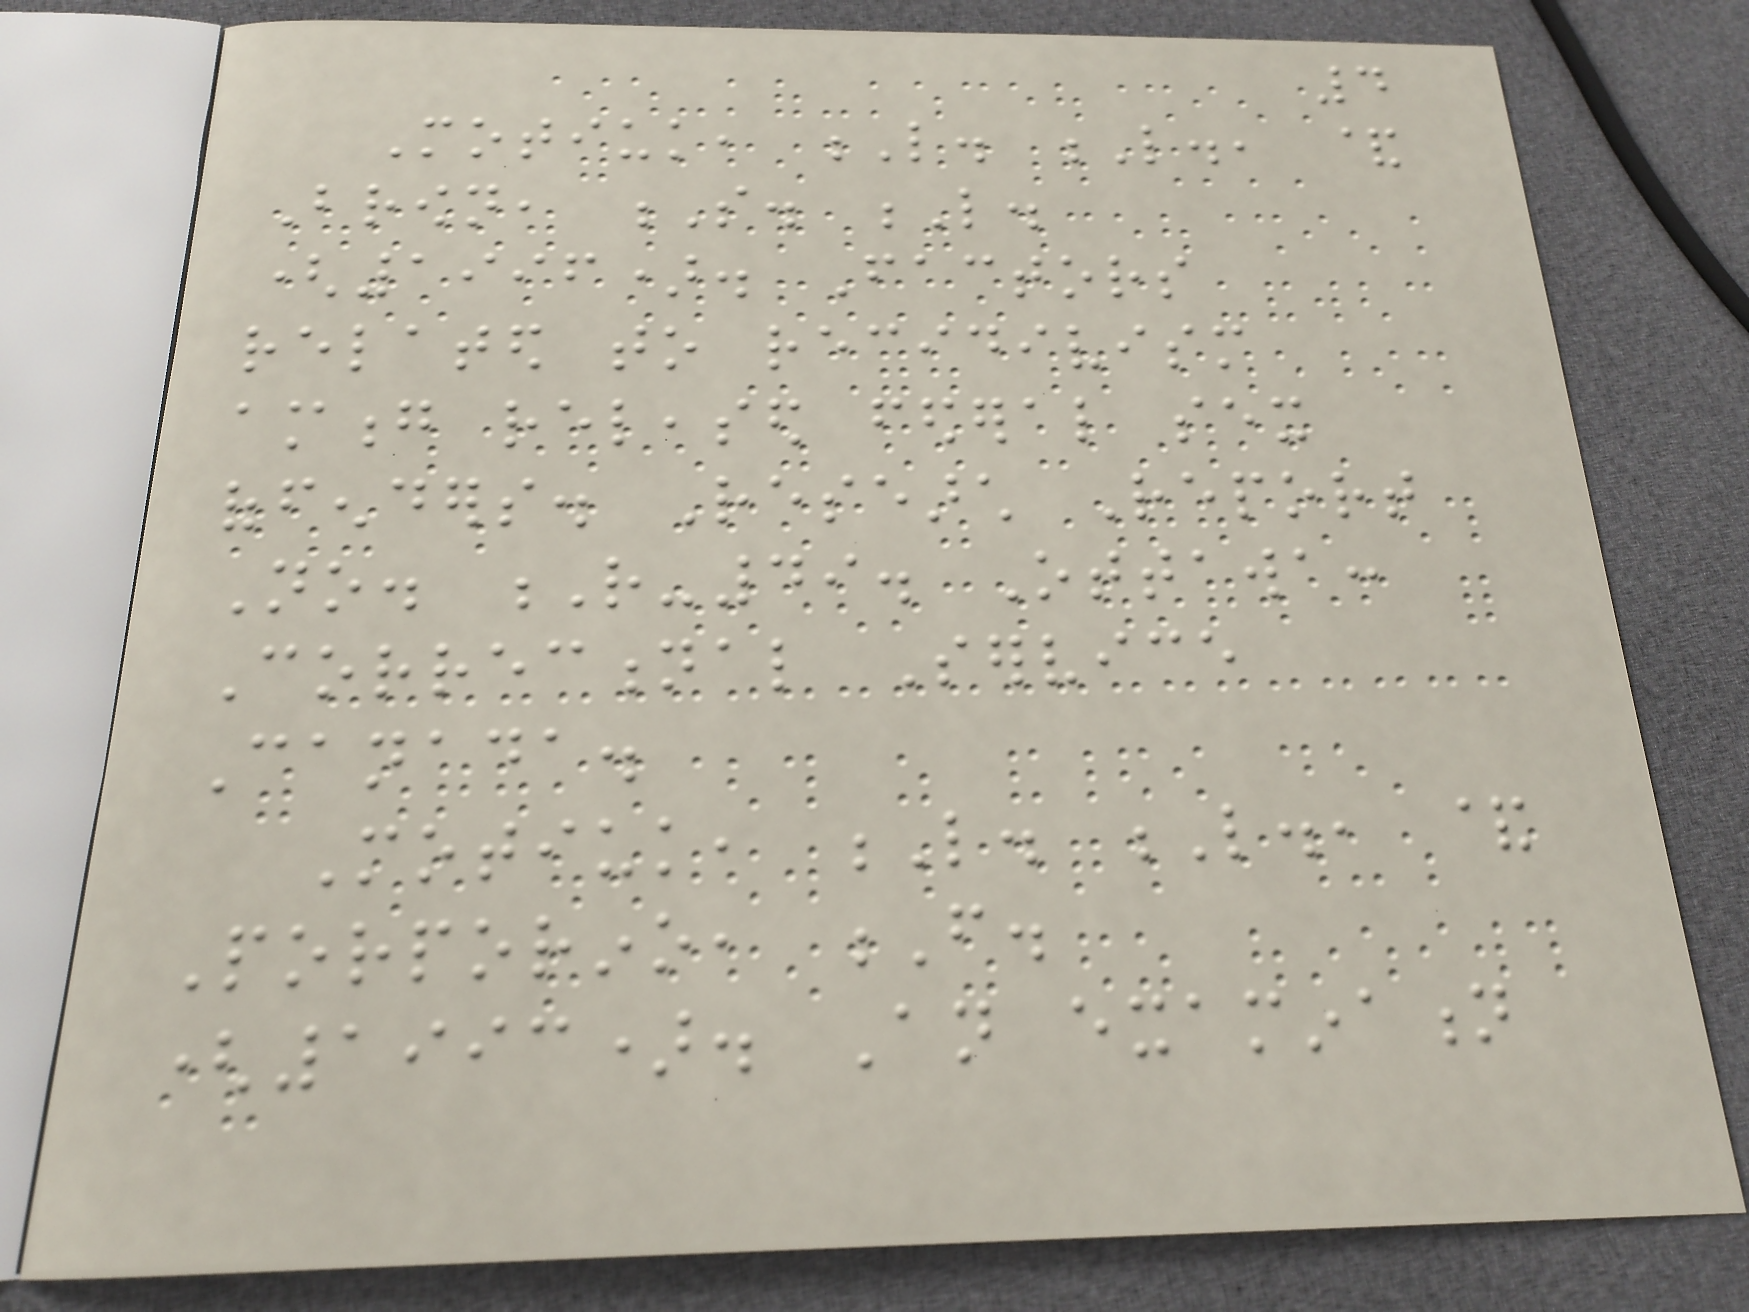4
Motiuk, L. L., &
Brown, S. L.
(1996). Factors
related to recidivism
among released federal sex
offenders. Research Report
No. R-49. Ottawa:
Correctional Service
Canada.
Motiuk, L. L., &
Porporino, F.
(1993). An examination
